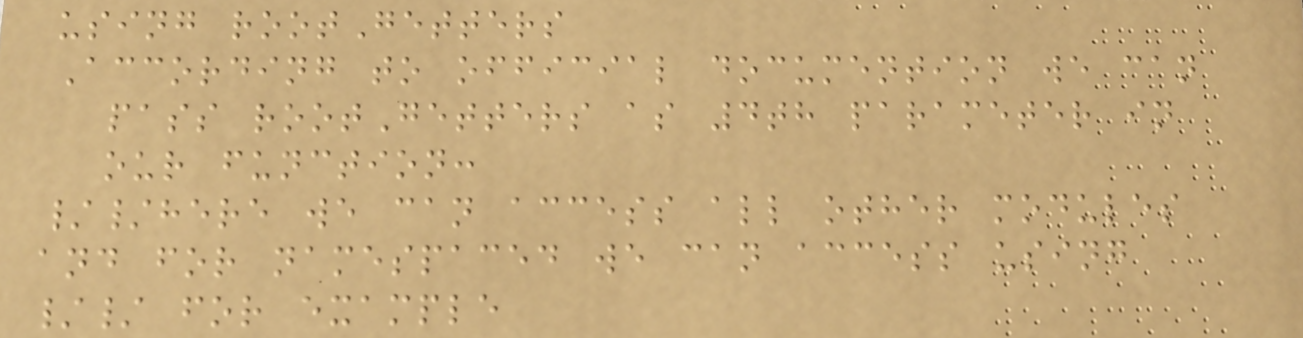using rootGetters
According to official documention we can
pass rootGetters as 4th parameter in
our function:
//here we can access all other modules
and for namespaced we can access using
// for example
